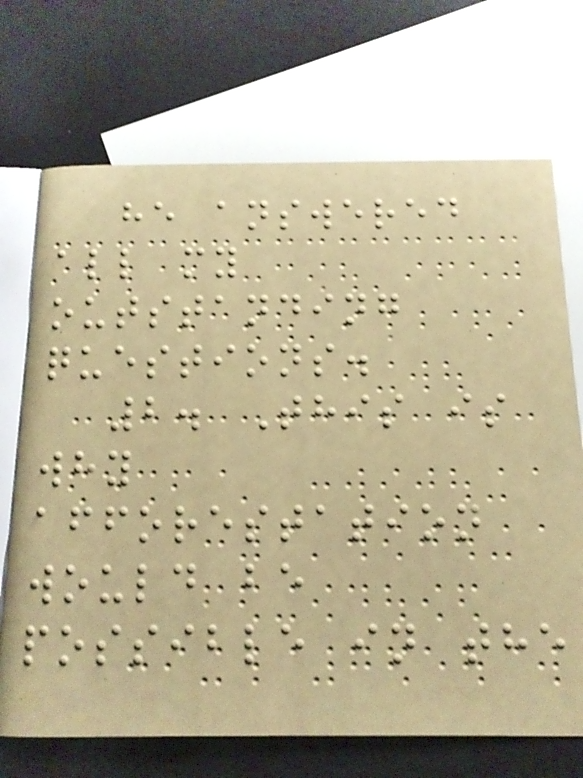he answered
all my
outstanding
questions.
2. This is
why
afforestation
would be
possible in the
